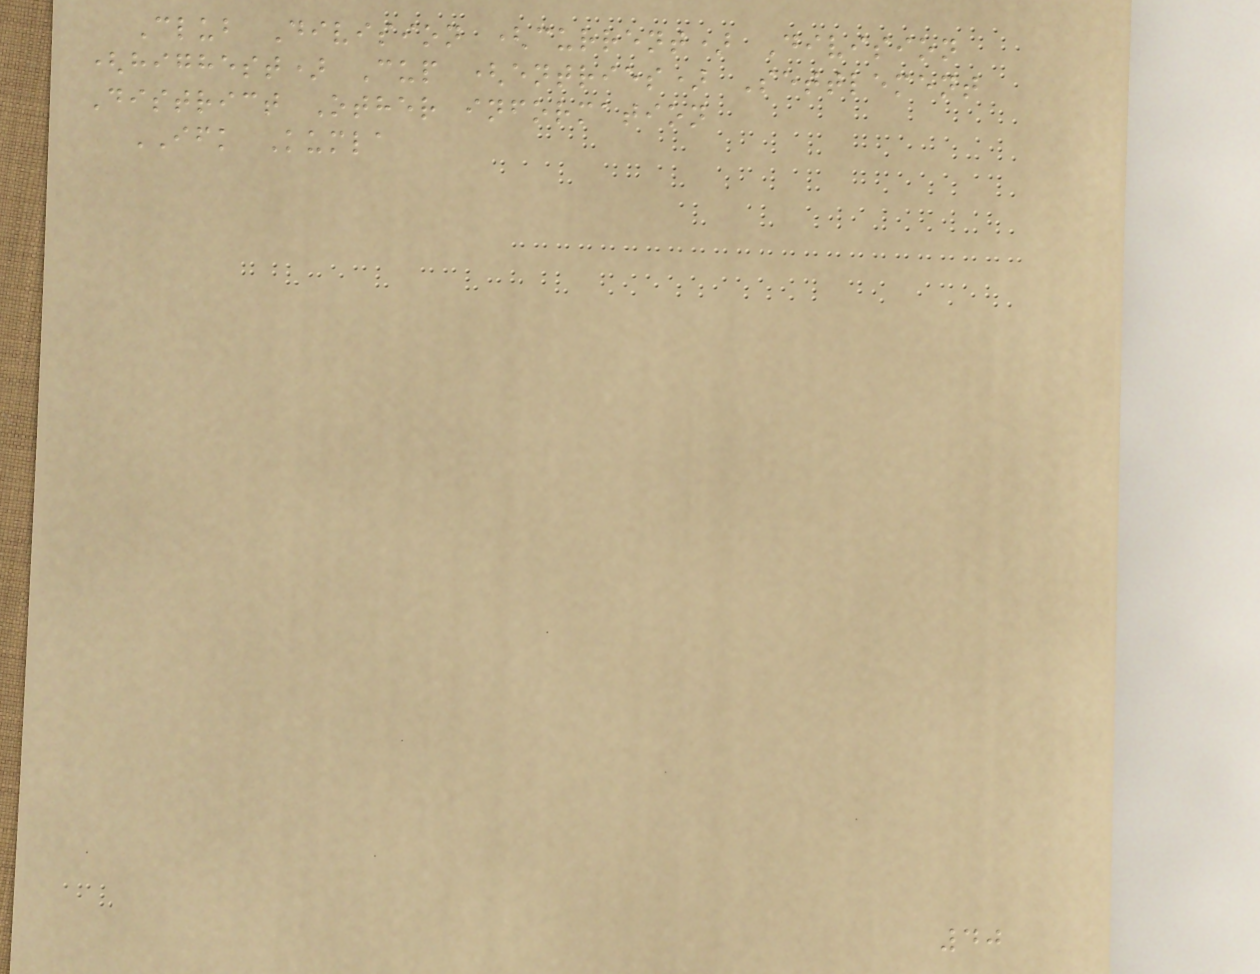Club Division (current) Division
(highest) Cup (entries) Settlement
District Other information
IFK Kumla
40
